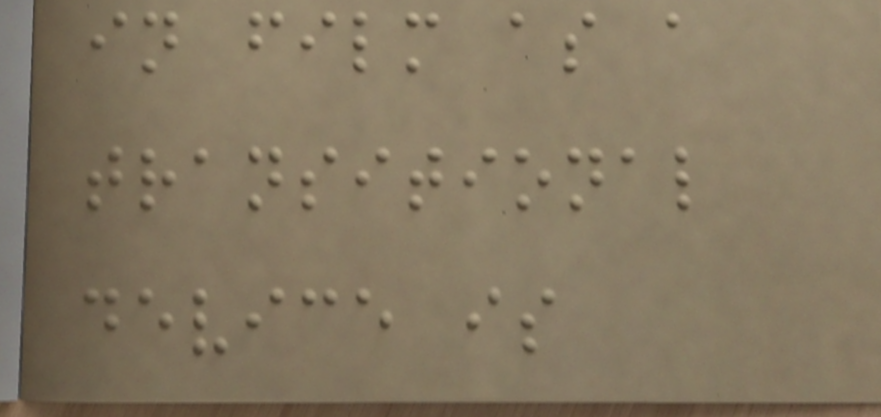in film as a
transitional
device is
